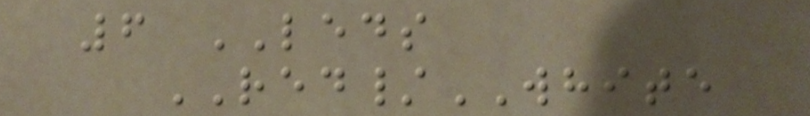6 LEDS
RED/WHITE
